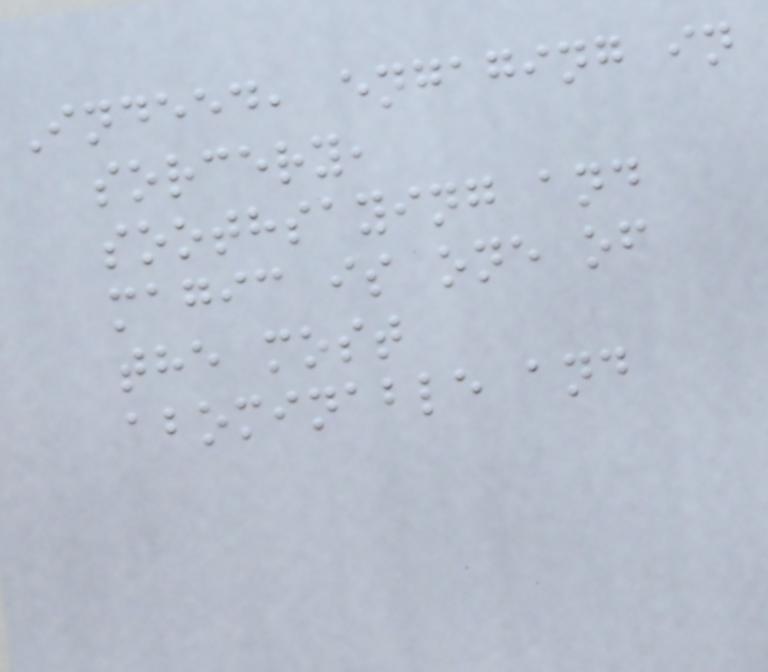Indeed, engaging in
sorcery,
soothsaying and
magic is one of
the most
abominable and
